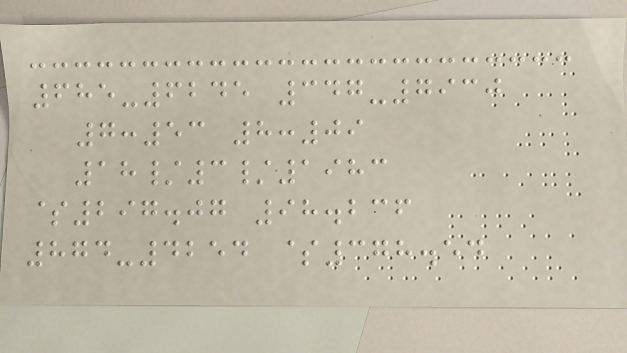685-6245 347-7930
7:53 8:09
18/3/1983
$297.07 98.236
874-4254 $378.54
